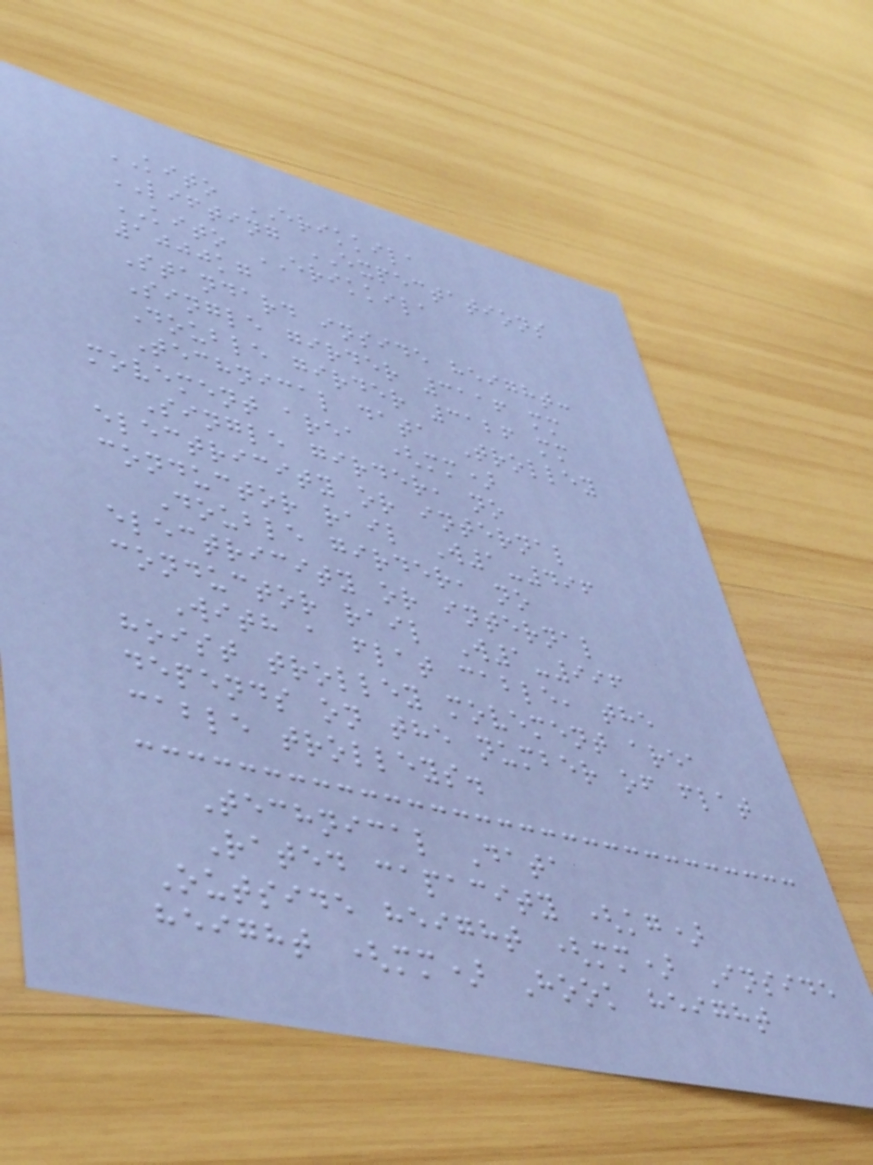KITO ERIKKILA
LIFTING EXPECTATIONS
KITO ERIKKILA
1000kg
Standard inside height:
Single girder 3116 mm
Double girder 3126 mm
Technical data Trolley
movement area (mm)
Single girder, no
electricity or internal
conductor rail W1-496
Double girder, no
electricity or internal
conductor rail W1-996
With a flat cable, the
hoist trolley movement area
depends on the number of flat
cable trolleys.
Technical Data
Rated capacity (kg)
Outside height (mm) Inside
height (mm) Hook height
